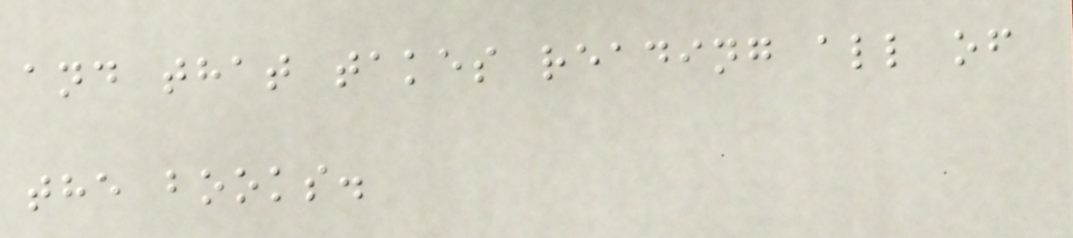and that takes reading all of
the books.
